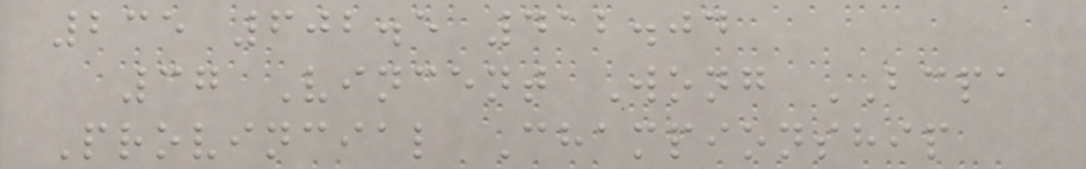235 602.5 412.04
37 Vincent Wong BCPA
Provincial Championship
